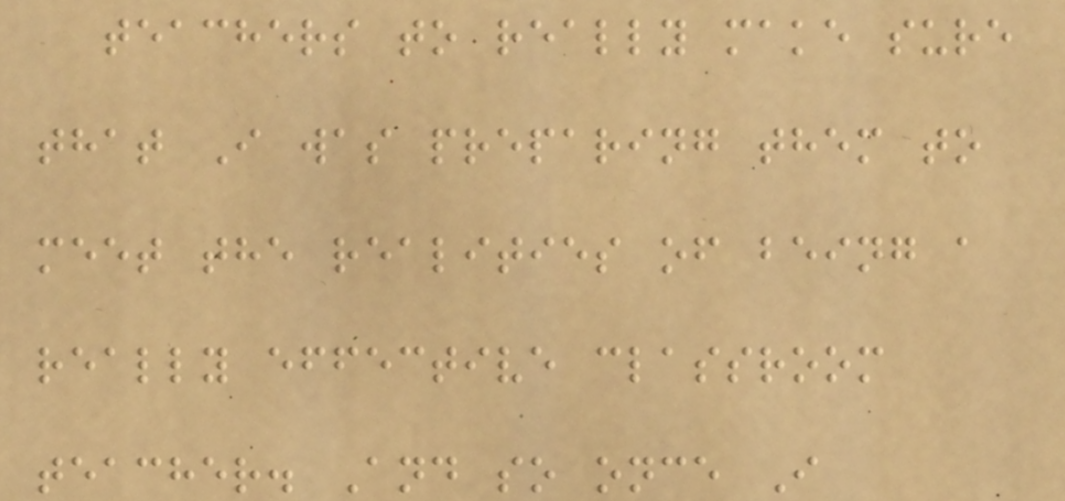teachers to really make sure
that I was preparing them to
meet the realities of being a
really effective classroom
teacher. And so once I
